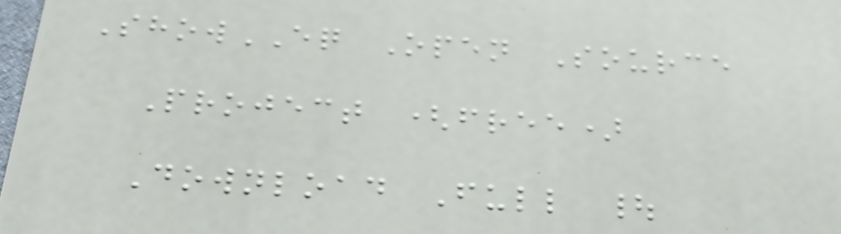ShowEQ Open Source
Project (free)
Download Full |
